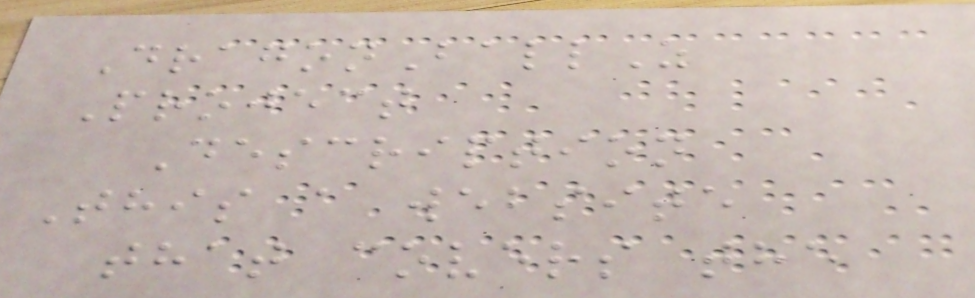DragonBallZ
Project
Description
This a website
that covers the
